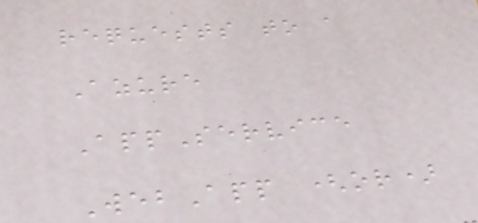requests to a
Azure
AppService
WebApp (or)
